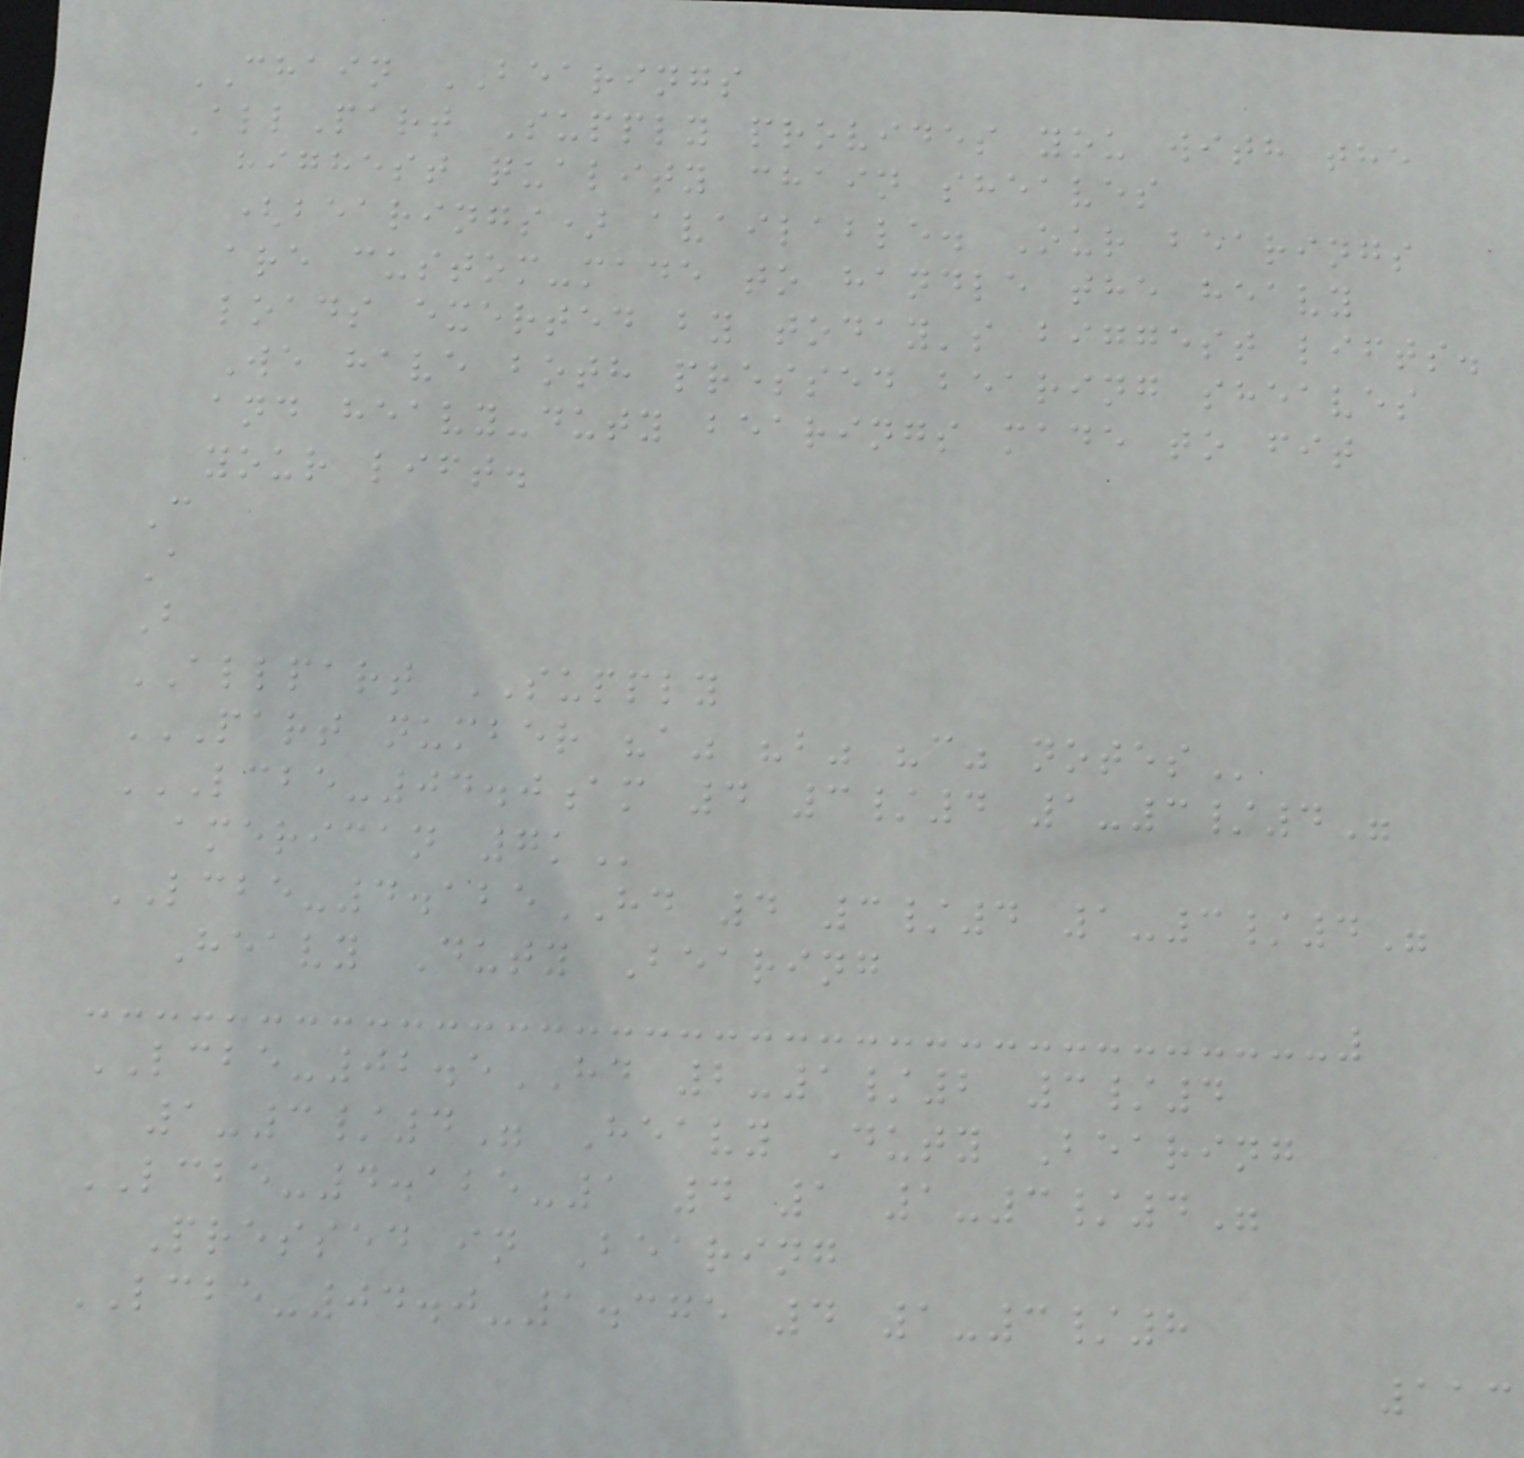CHAIN BEARINGS
AllPart Supply provides you with the
highest quality chain sheaves
(bearings) available. Our bearings
are custom-made to handle the heavy
loads exerted by today's biggest lifts.
We have both pressed bearing sheaves
and heavy-duty bearings made to fit
your lift.
C
A
B
ALLPART SUPPLY
PART NUMBER "A" "B" "C" NOTES
LCBE-04.0AM 4 3/4 1-3/4"
AMERICAN 7K
LCBE-4.125HD 4 3/4 1-3/4"
Heavy Duty Bearing
LCBE-02.5HD 2-1/2 3/4
1-3/4" Heavy Duty Bearing
LCBE-4.125-1 4 1 1-3/4"
Pressed in Bearing
LCBE-04.0-1.375 4 1-3/8
113
